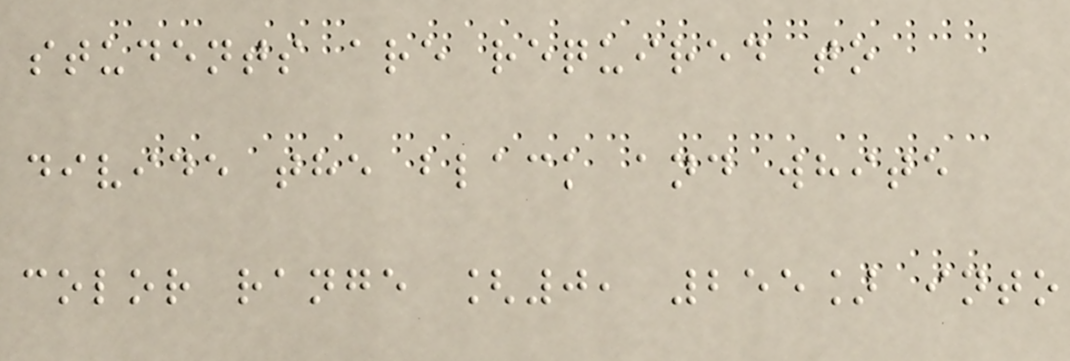students are required to
divide the black and white
color range [0, 255] into
